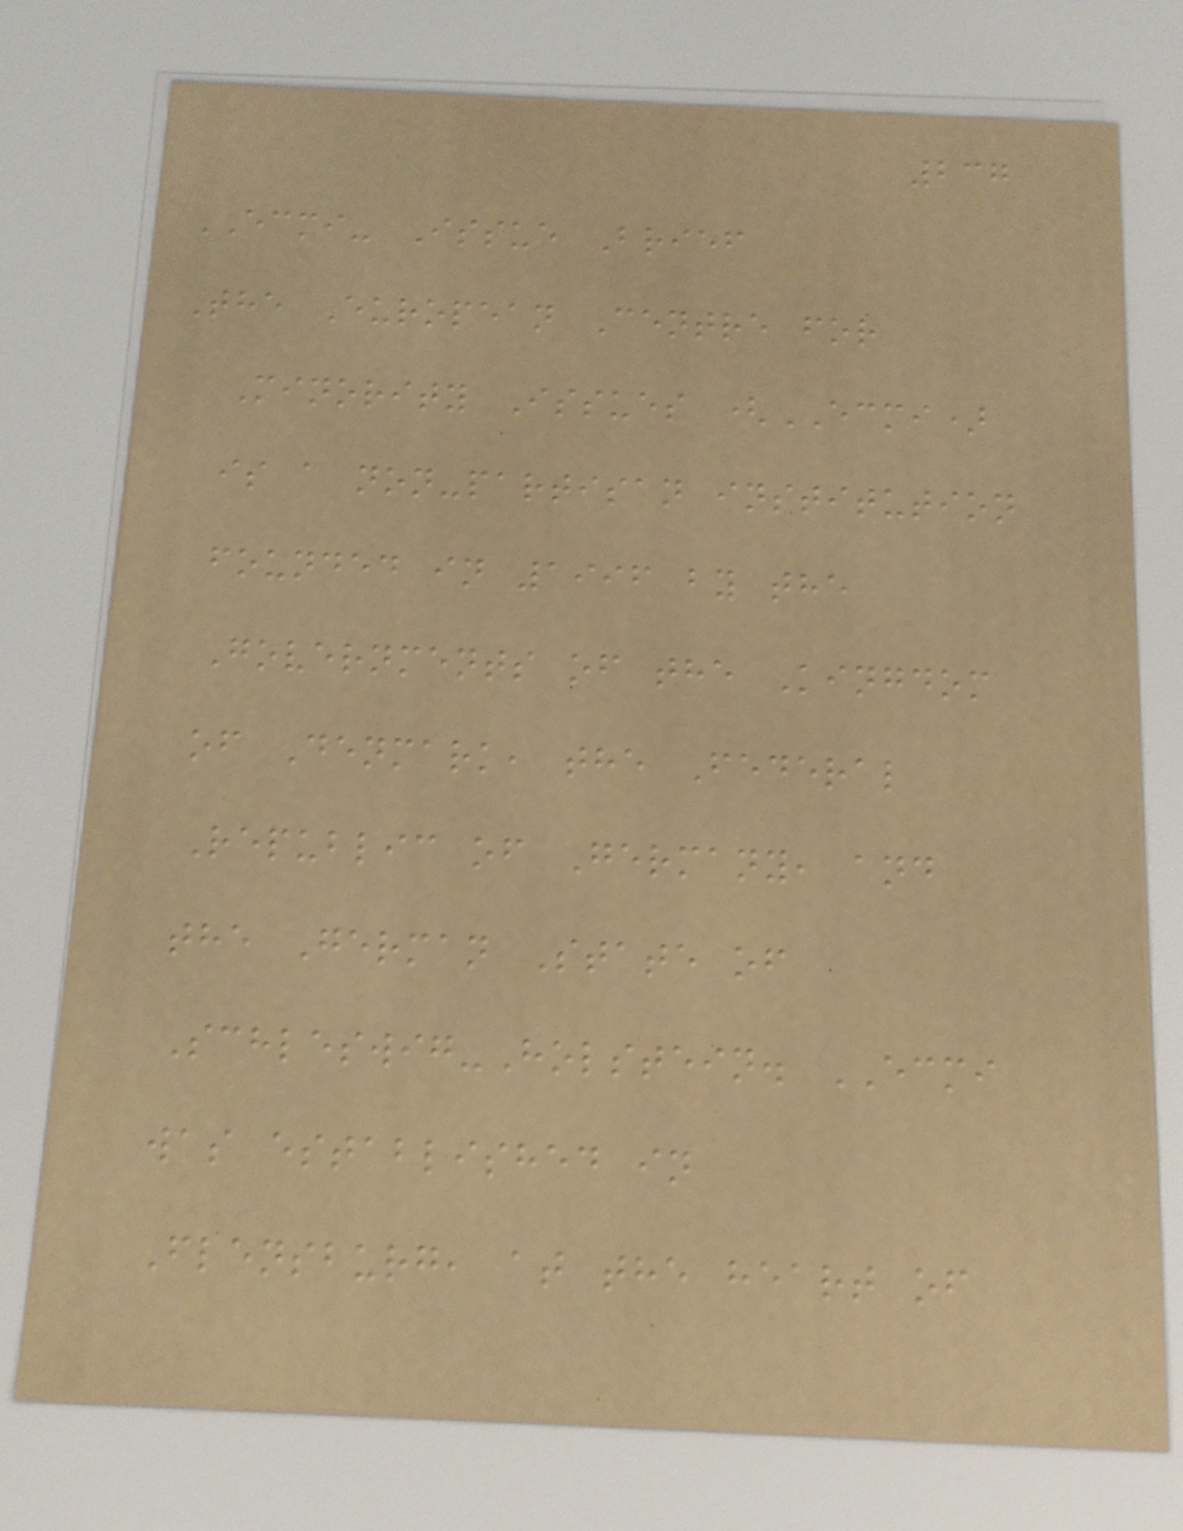237
ECMI- Issue Brief
The European Centre for
Minority Issues (ECMI)
is a non-partisan institution
founded in 1996 by the
Governments of the Kingdom
of Denmark, the Federal
Republic of Germany, and
the German State of
Schleswig-Holstein. ECMI
was established in
Flensburg, at the heart of
